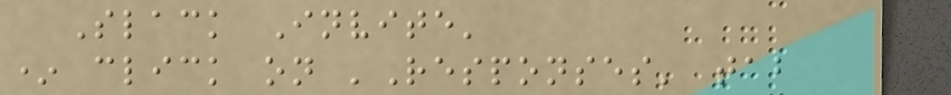Slack Invite'
* click on 'Responses' tab
